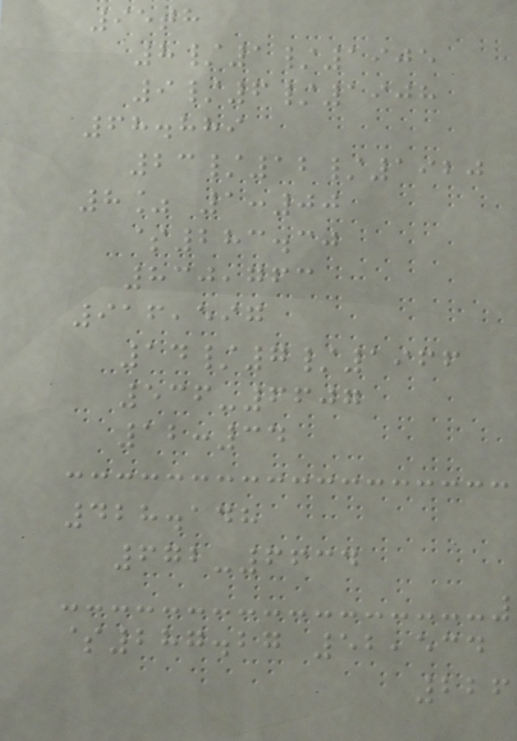95th
8/1/1905
9/6/1908
68.889
23/12/1920
8% 1:00
$283.30
830,763
916,597
14/7/1966
536-6607
12:34
428.148
672-6634
$287.27 52,534
226
